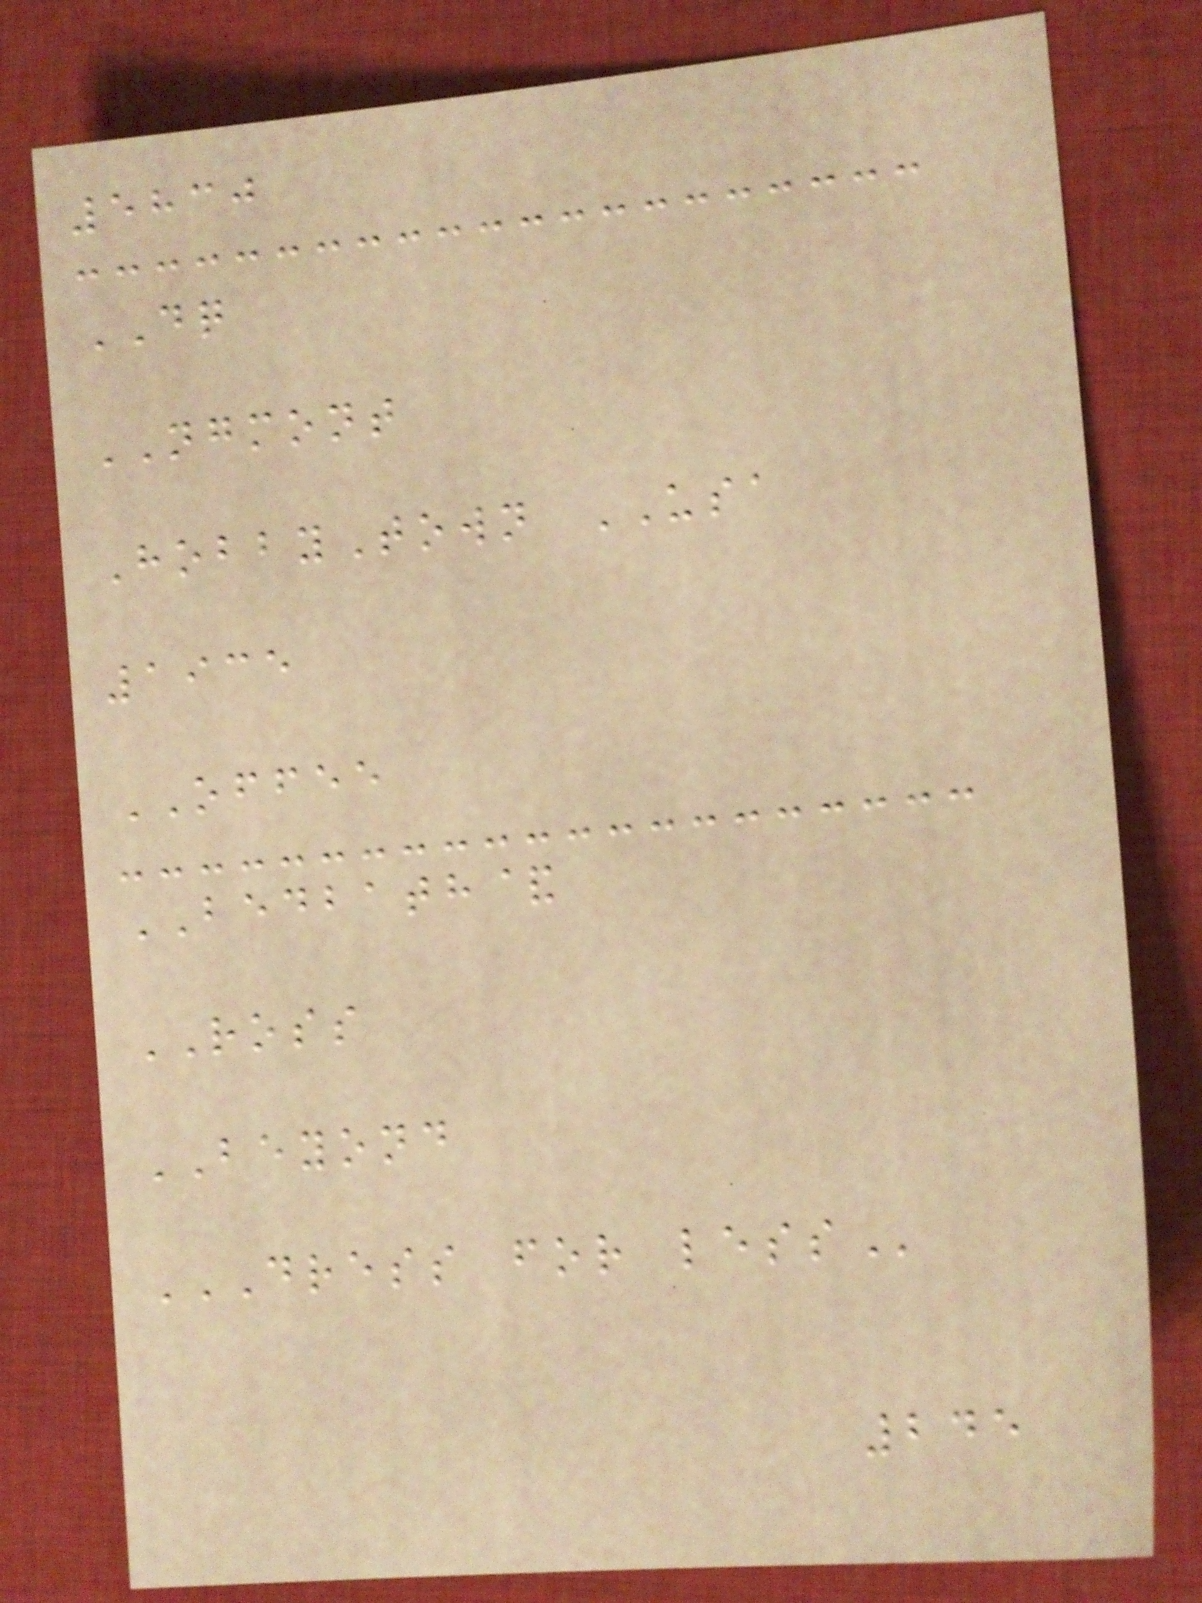5830
DQ
NGMONT
HobbyTown USA
1935
OFFEE
BEDBATH&
ROSS
BEYOND
DRESS FOR LESS
245
